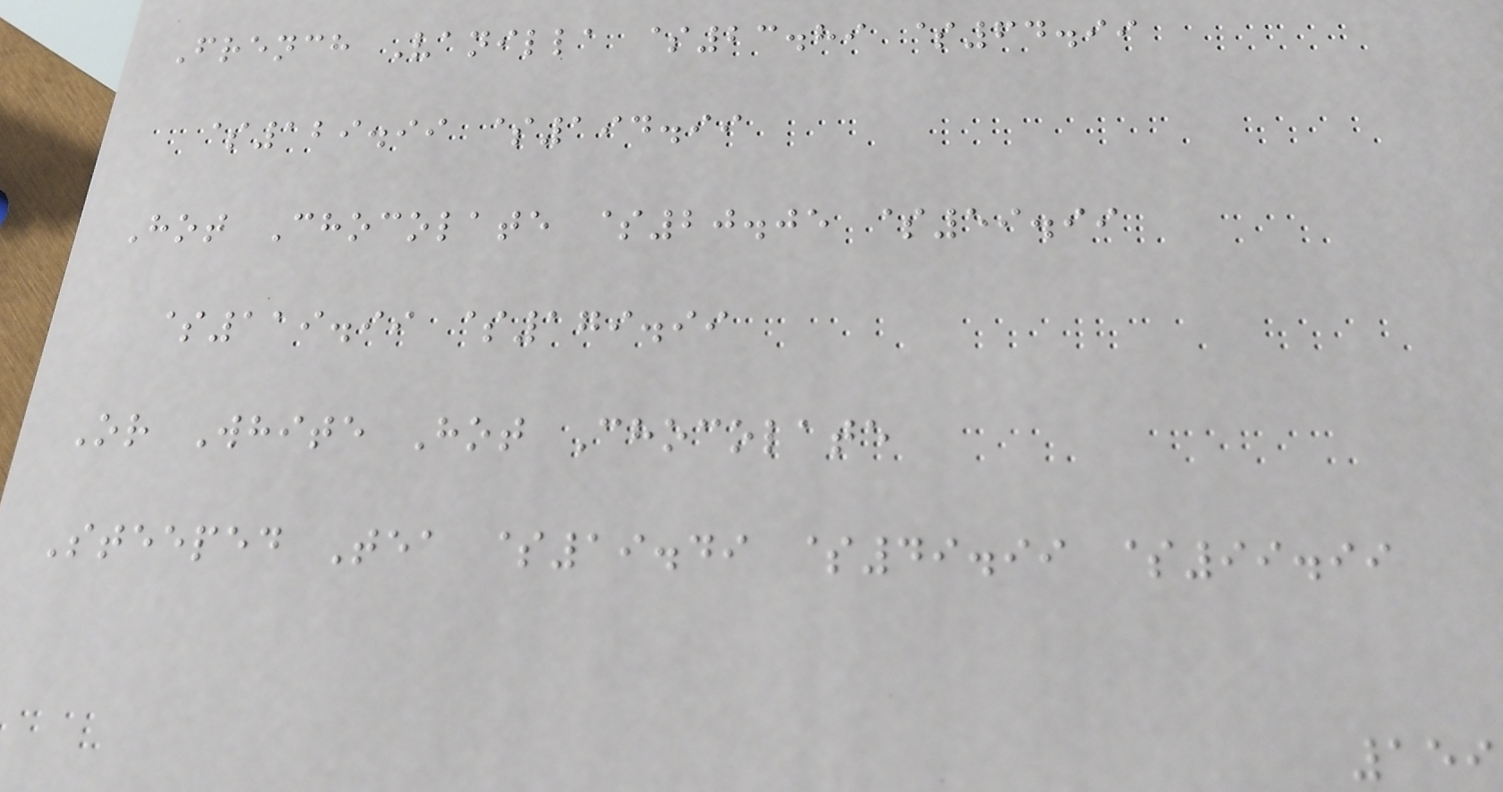French Vanilla $23.89 $64.99
$129.99 $194.99
Hot Chocolate $20.05 $59.99
$119.99 $179.99
Or White Hot Chocolate
Steeped Tea $19.49 $49.99 $99.99
159
